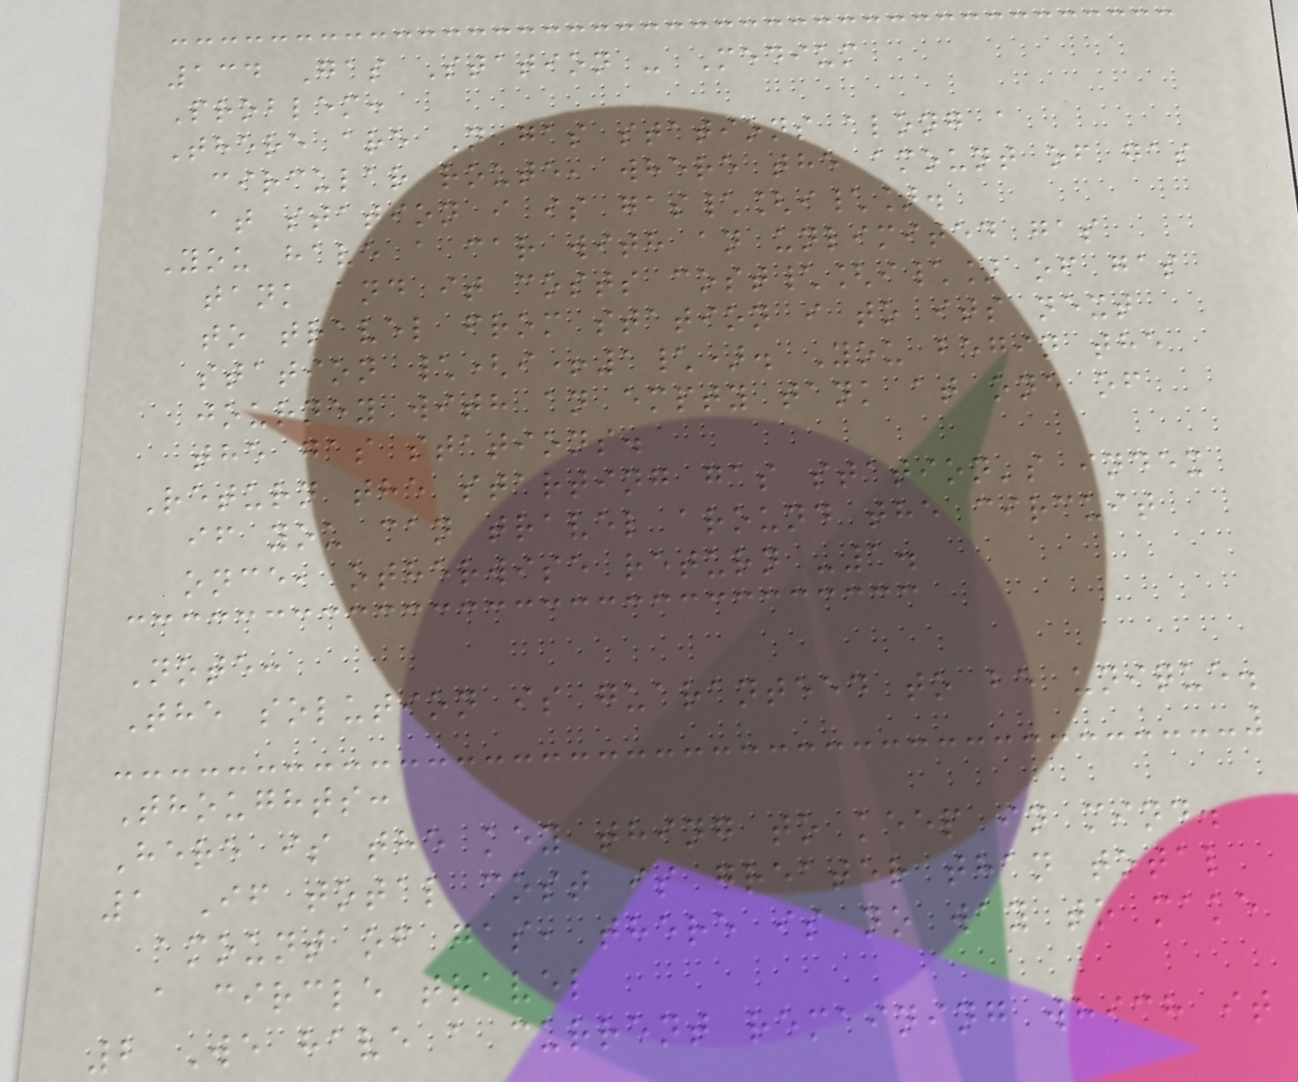134 Gas Station - Medium
Problem:
There are N gas stations along a
circular route, where the amount of gas
at station i is gas\[i\].
You have a car with an unlimited gas
tank and it costs cost\[i\] of gas
to travel from station i to its next
station \(i+1\). You begin the
journey with an empty tank at one of
the gas stations.
Return the starting gas station's index
if you can travel around the circuit
once, otherwise return -1.
Note:
The solution is guaranteed to be unique.
Thoughts:
Here is the key thing to keep in mind.
1 If total cost is greater than total
amount of gas, there is no way to make
a circle travel
2 We have a current remaining which it
